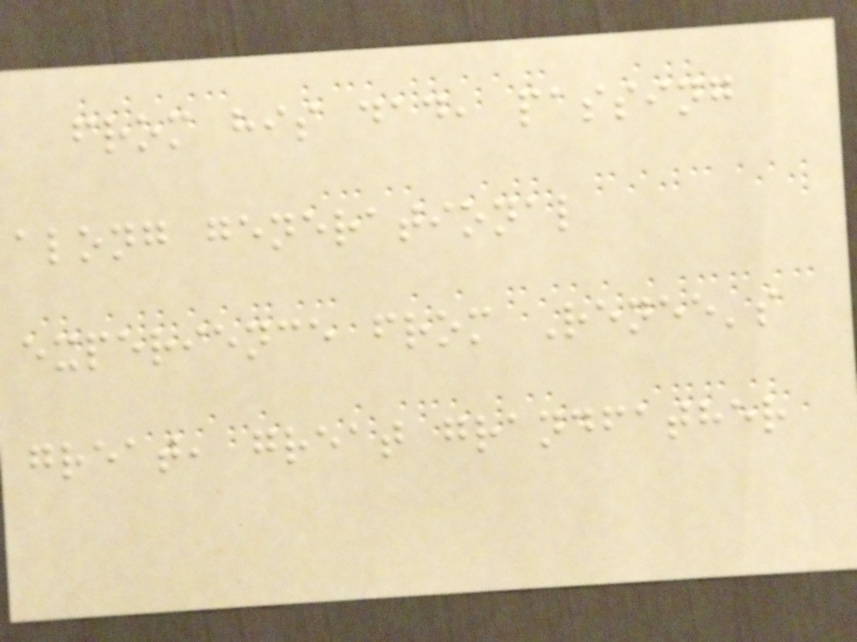from his dad, passing
along generational
experience from Renee's
great, great grandfather
